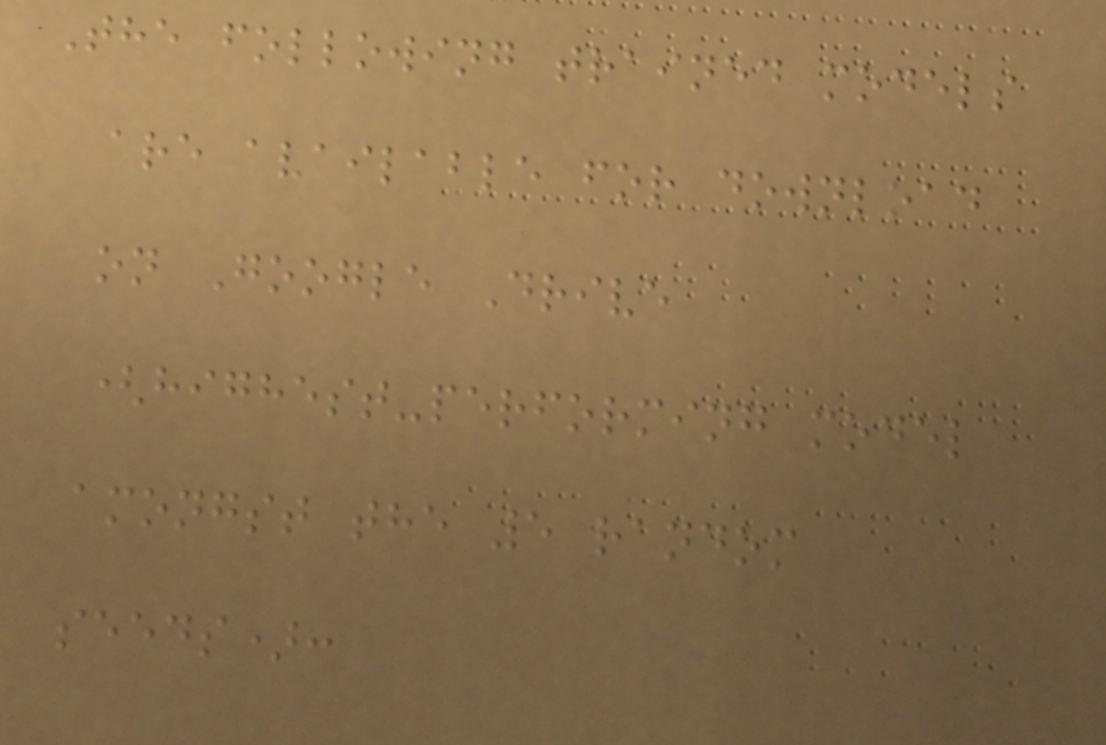The following trained models
are available for download
on Google Drive
(highest-performing model
amongst the 5 random
seeds):
